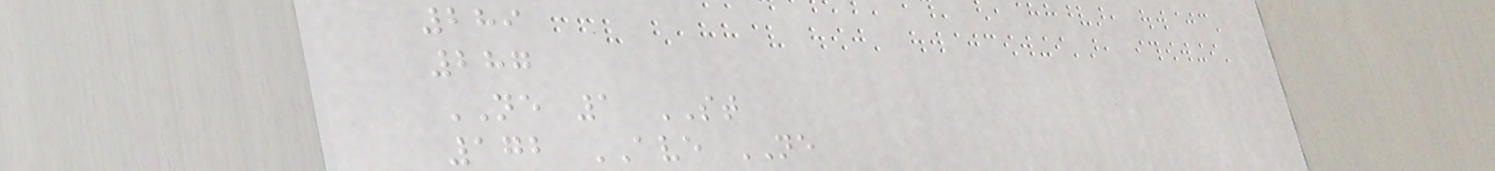289
287
NE 1 ST
172 AVE NE
